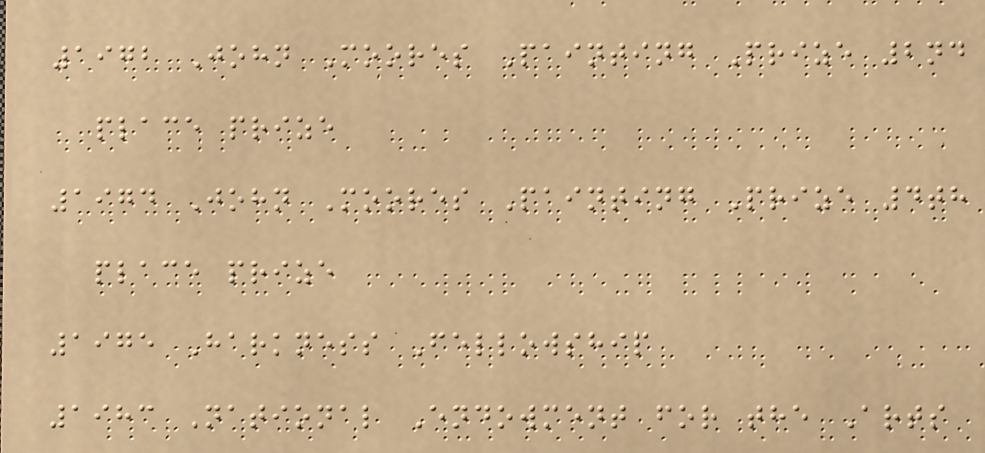1972 John Moores Painting Prize 2nd
place prize
1974 John Moores Painting Prize 4th
place prize
1975 Harkness Fellowship
1983 National Endowment for the Arts
